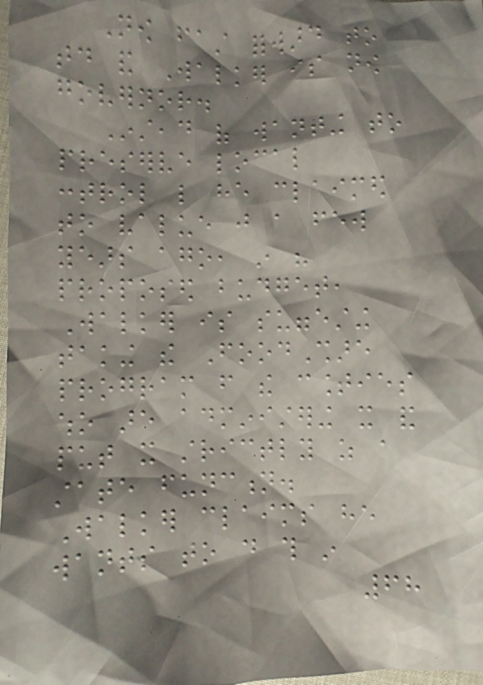Now fast forward to
today and Walker is now
governor.
Instead of wanting to
preserve local
control like he claimed
to value just a few
years ago, in his
proposed budget,
Walker is suggesting
taking the FoodShare
program from the counties
who are administering it and
put it strictly as a
state function.
Walker claims he
wants to do this in
68
